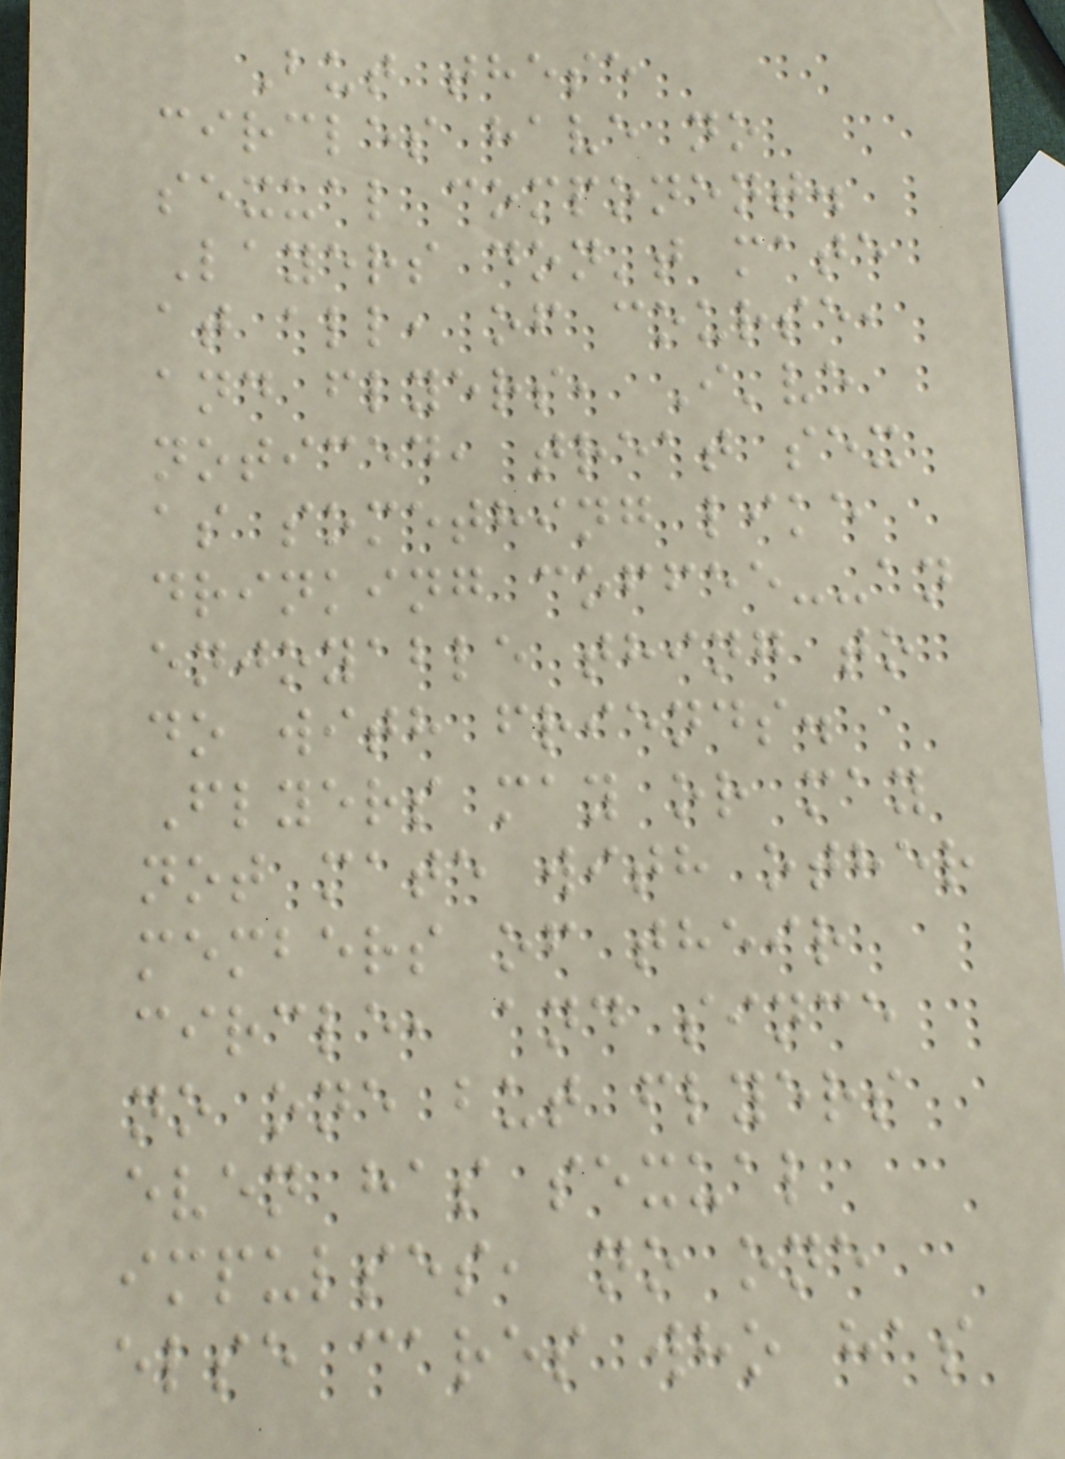But these
circles have no
sexual component.
Layers don't mate
at all, of course,
and flyers, I've
noticed, treat sex
as something like
drinking coffee--an
enjoyable thing to
do with friends.
Flyers may or may
not mate with other
members of their
circle, and since
no one but flyers
even has sexual
impulses, no one
else cares who has
